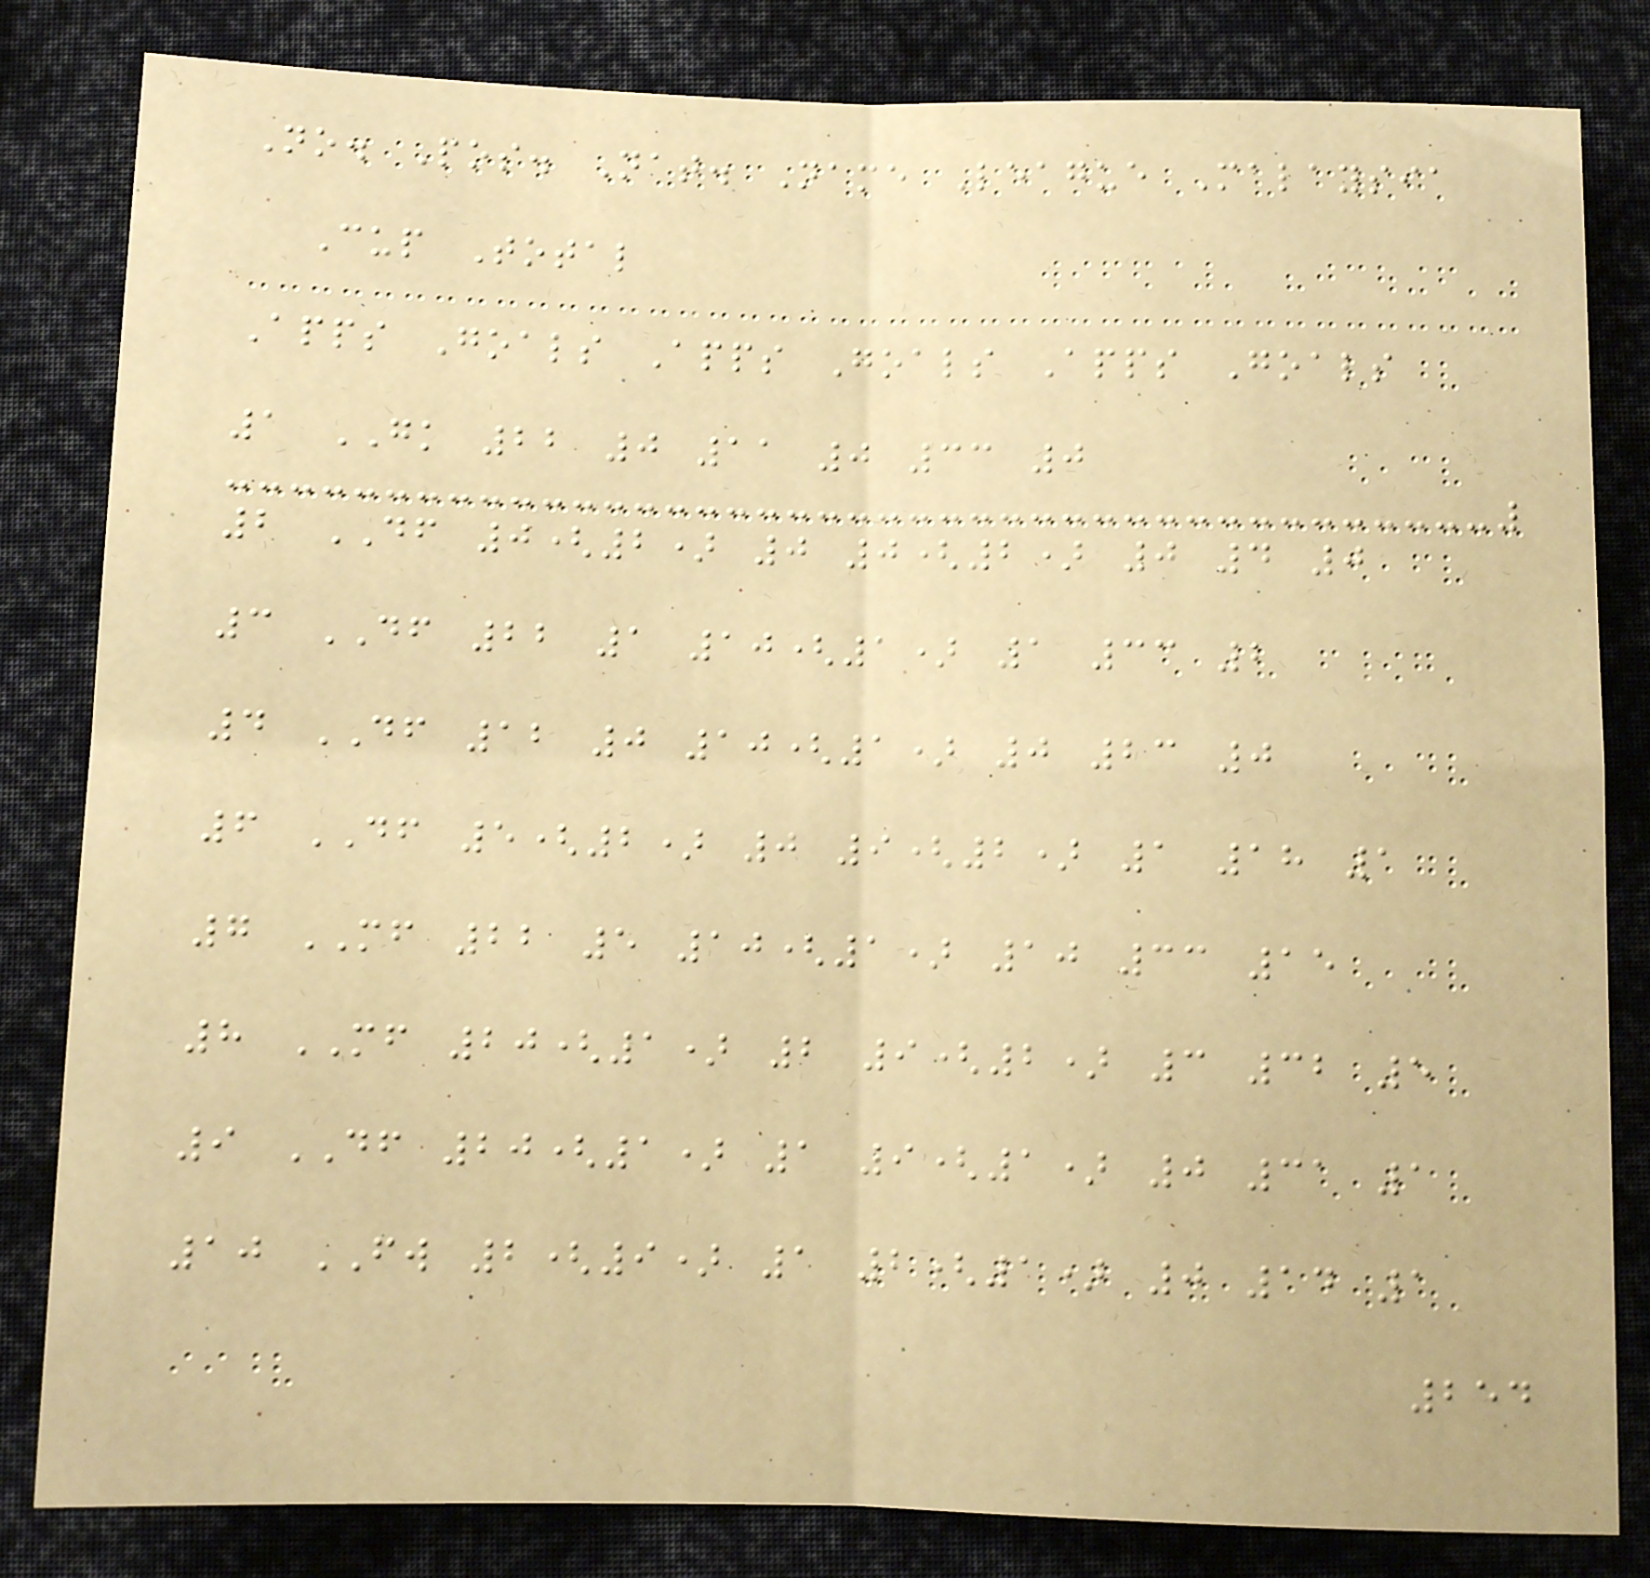No. Pos. Nat. Name League Malaysia
Cup Total
Apps Goals Apps Goals Apps Goals
1 GK 22 0 11 0 33 0
2 DF 0(2) 0 0(2) 0 4 0
3 DF 22 1 10(1) 1 33 2
4 DF 12 0 10(1) 0 23 0
6 DF 5(2) 0 9(2) 1 18 1
7 MF 22 5 10(1) 10 33 15
8 MF 20(1) 2 9(2) 3 32 5
9 DF 20(1) 1 9(1) 0 31 1
10 FW 2(9) 1 2(1) 0 14 1
254
